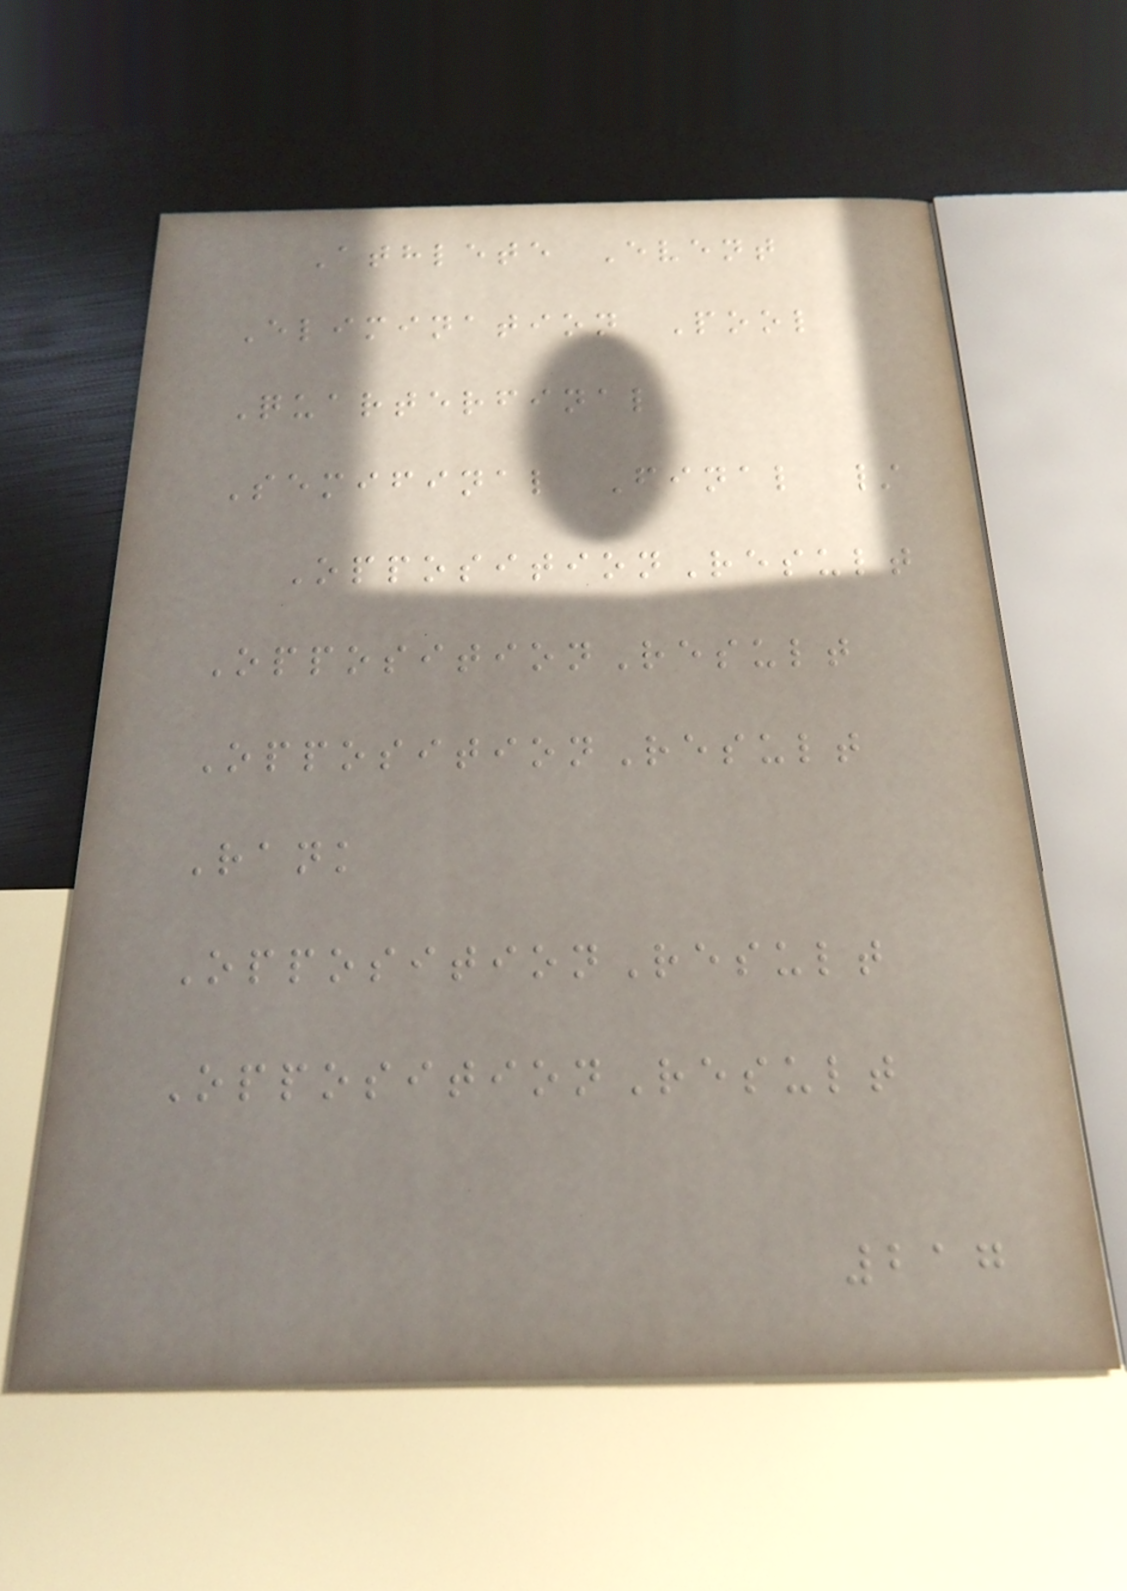Athlete Event
Elimination Pool
Quarterfinal
Semifinal Final /
OppositionResult
OppositionResult
OppositionResult
Rank
OppositionResult
OppositionResult
217
